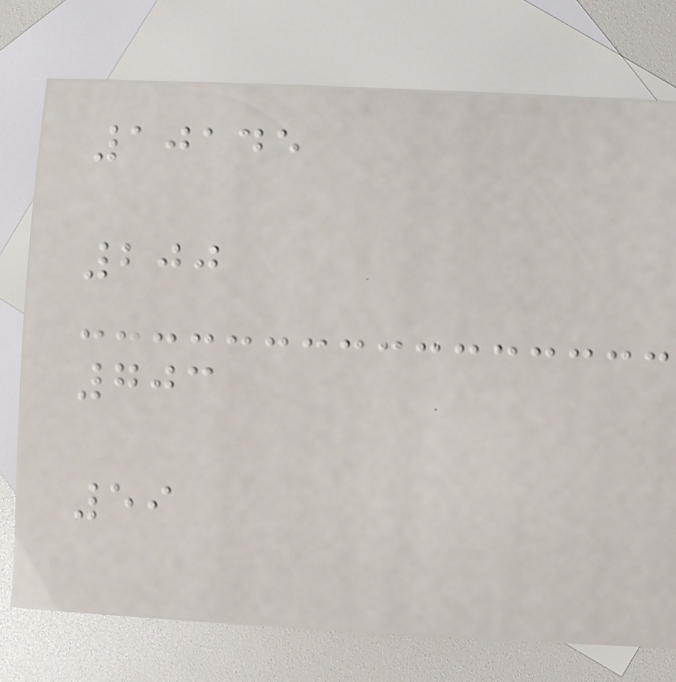10145
200
703
59
